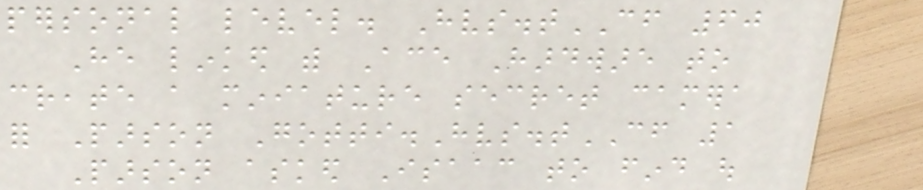personal level. Hvs.tCF 60
He linked with Ace Hardware to
create a miniature secret camera
for Parson Gotti.Hvs.tCF 1
Parson asked Isaac to find out
